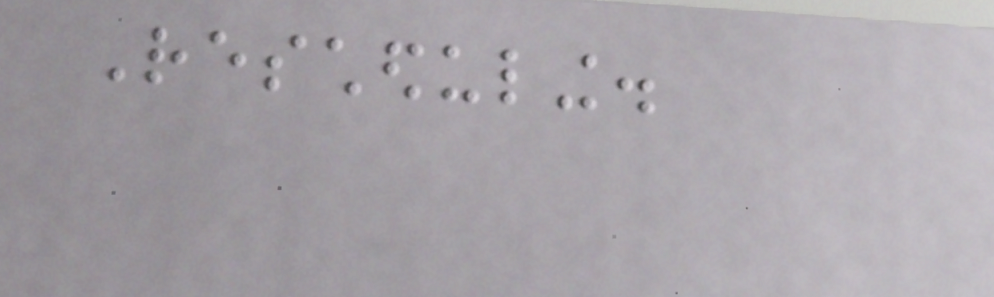Rescheduling.
